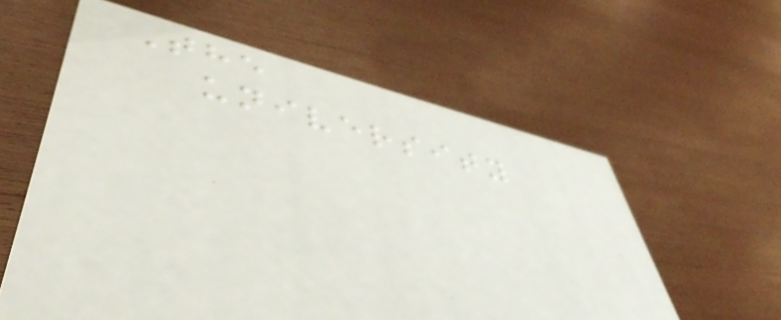The
university
